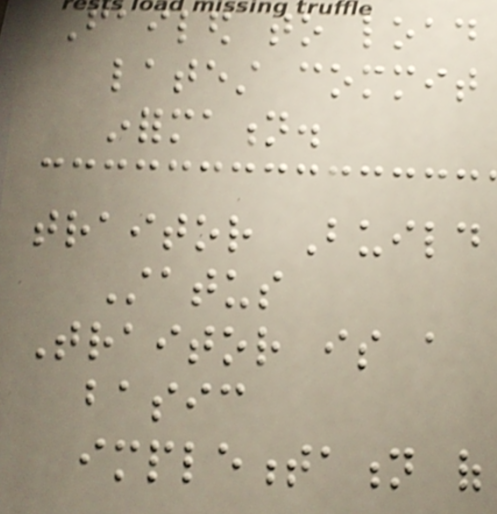Failed to load
latest commit
information.
traitor Build
Status
Traitor is a
basic
implementation of
